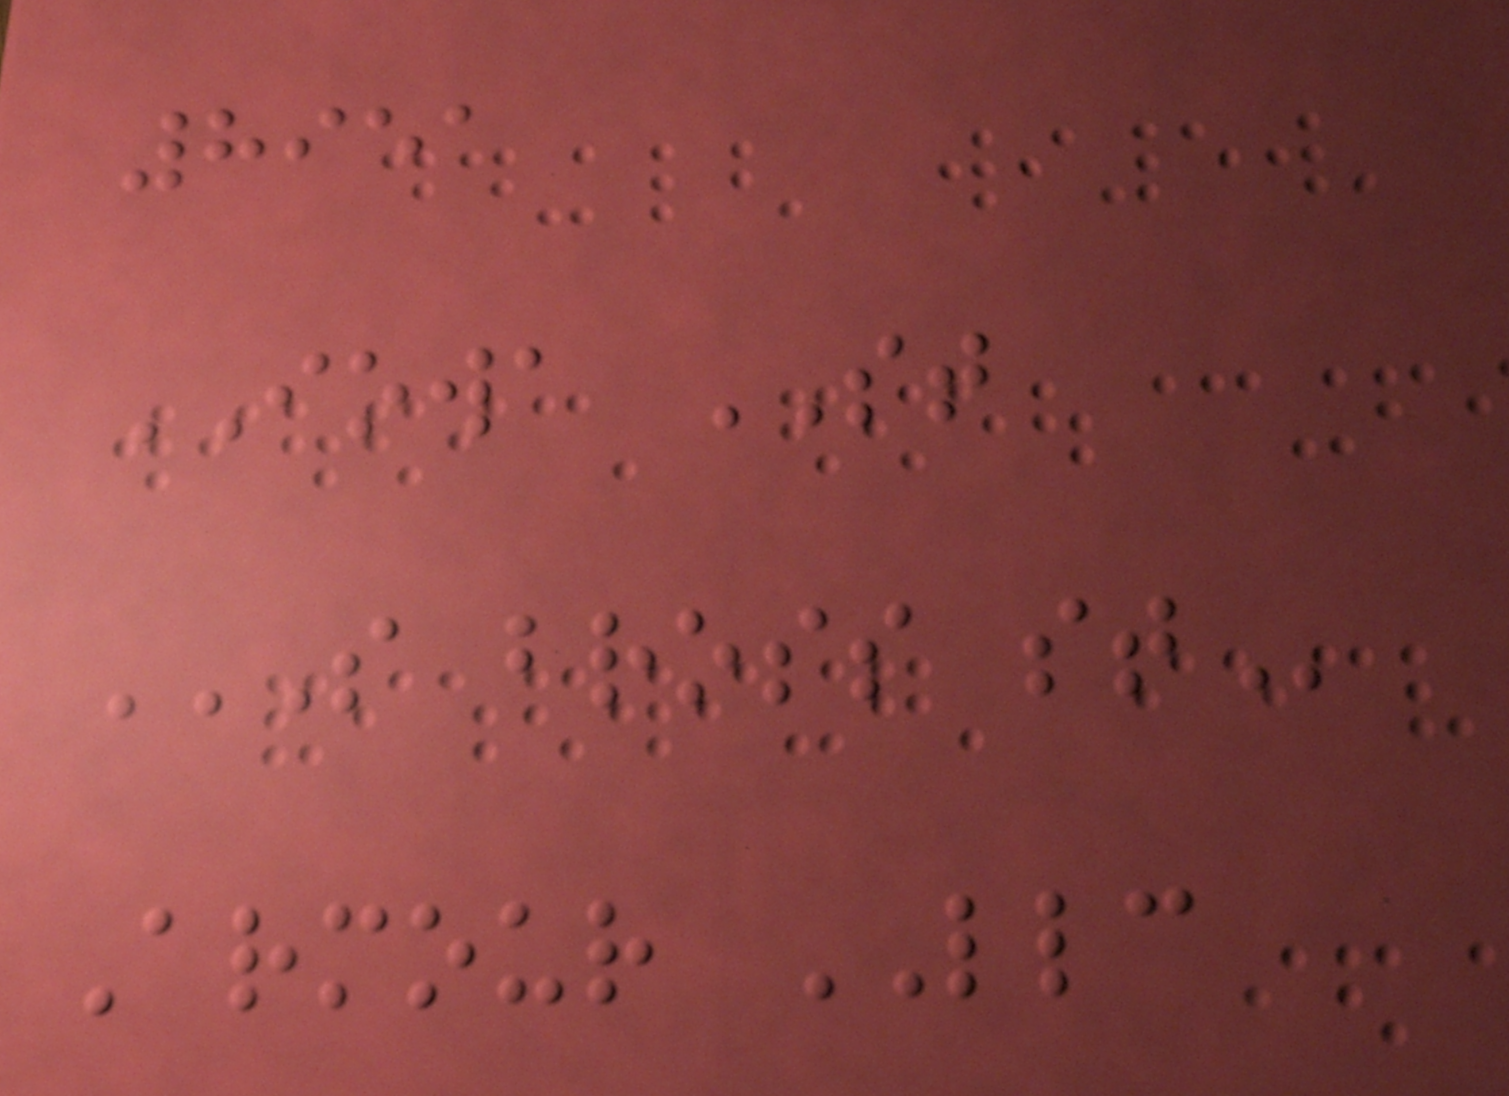8951
IOWA ST
S BROSS ST
Armour LLC
